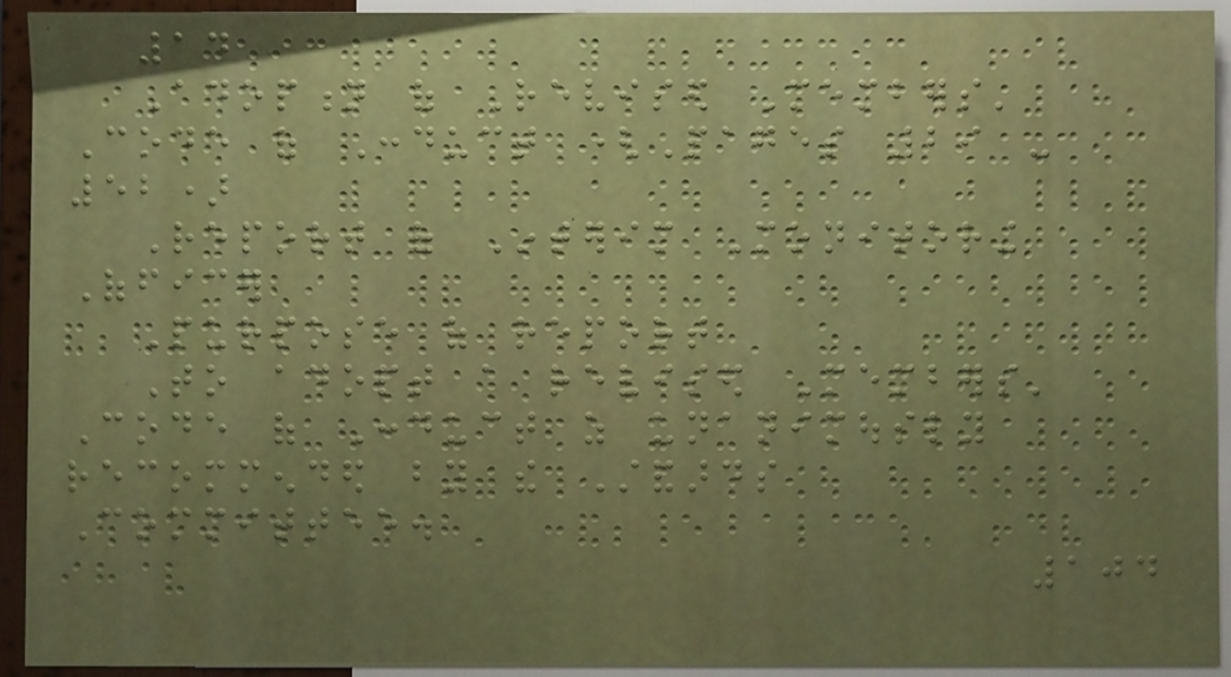14
Adoption of Revised Members'
Code of Conduct (Pages 29 -
52)
Report of Interim Monitoring
Officer
Purpose of report
To adopt a revised Members'
Code of Conduct as unanimously
recommended by the Standards
Committee.
104
